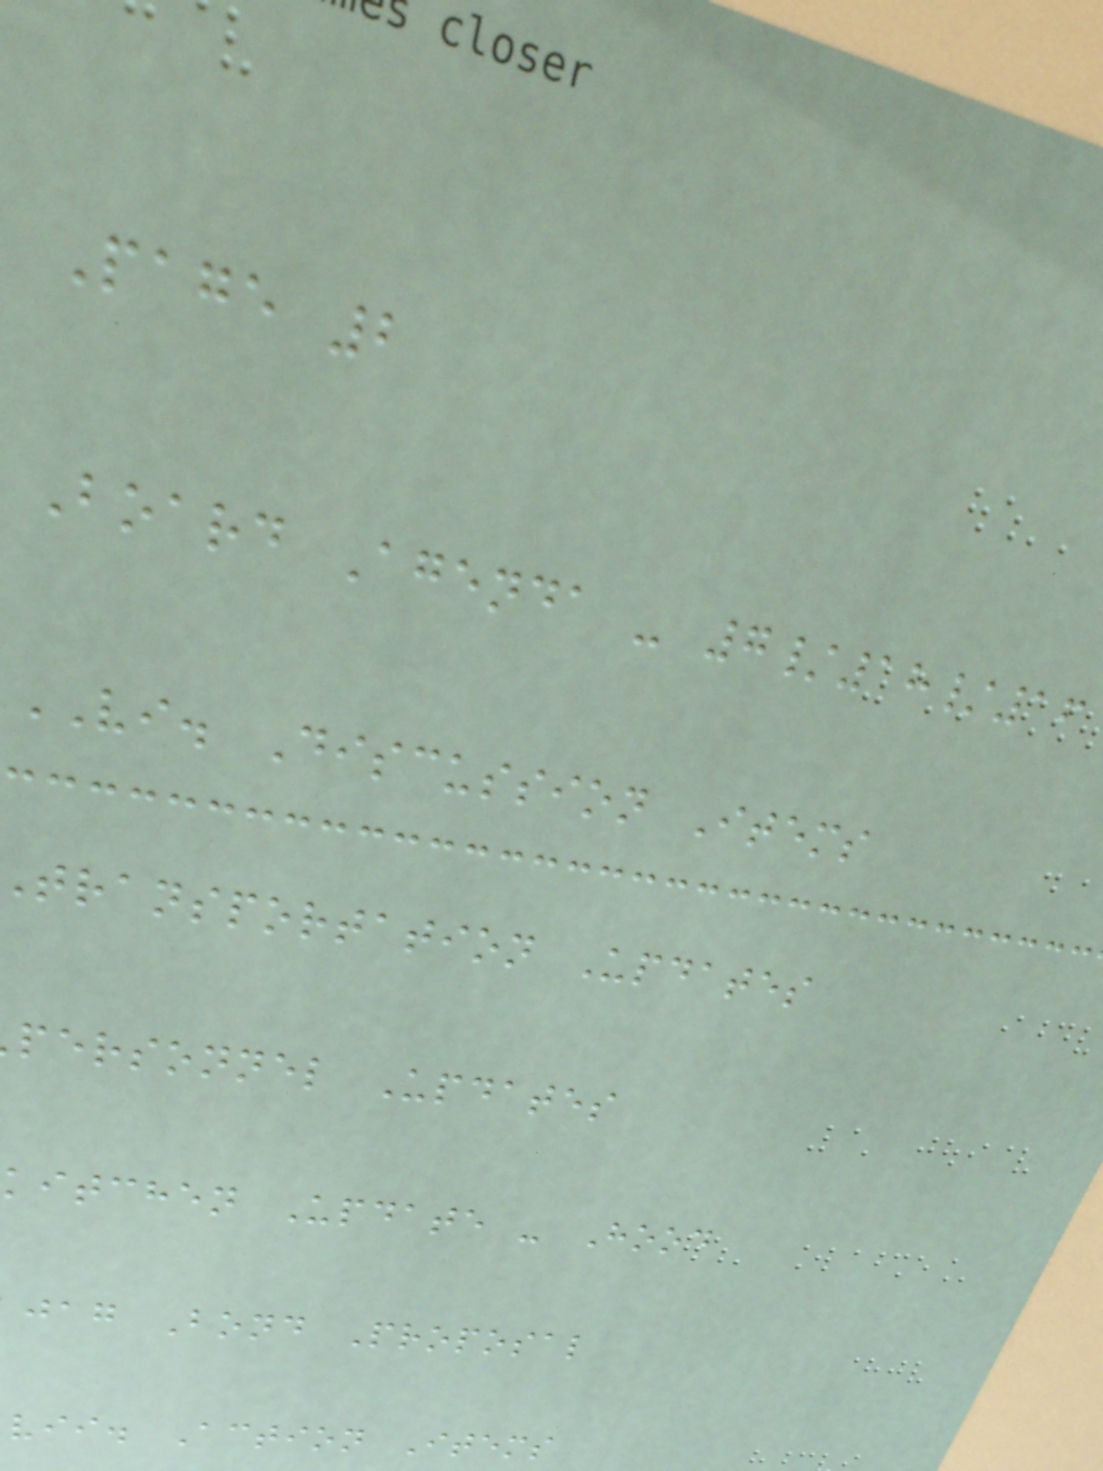Page 2
Board Agenda - 7/18/16
VI. Discussion Items
transportation Updates
personnel Updates
kitchen Update - Hood
jag Bond Proposal
vii. Action Items
